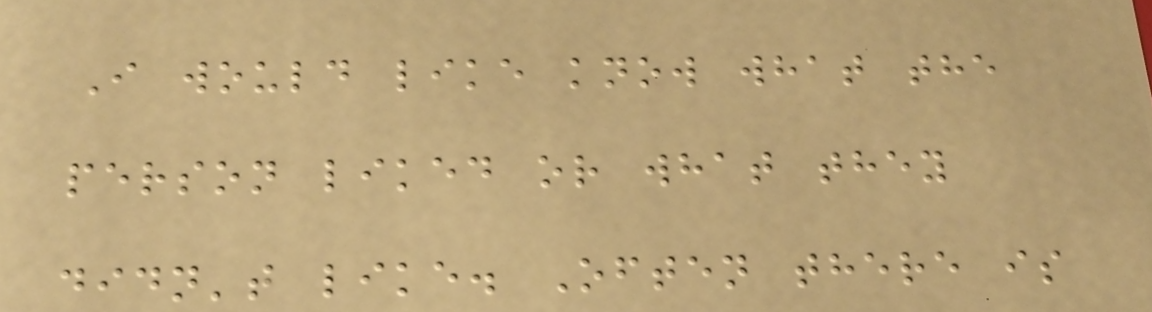I would like know what the
person liked or what they
didn't like. Often there is
